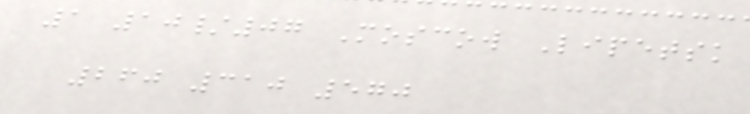1 10/07 Moscow Lipetsk
260 310 570
